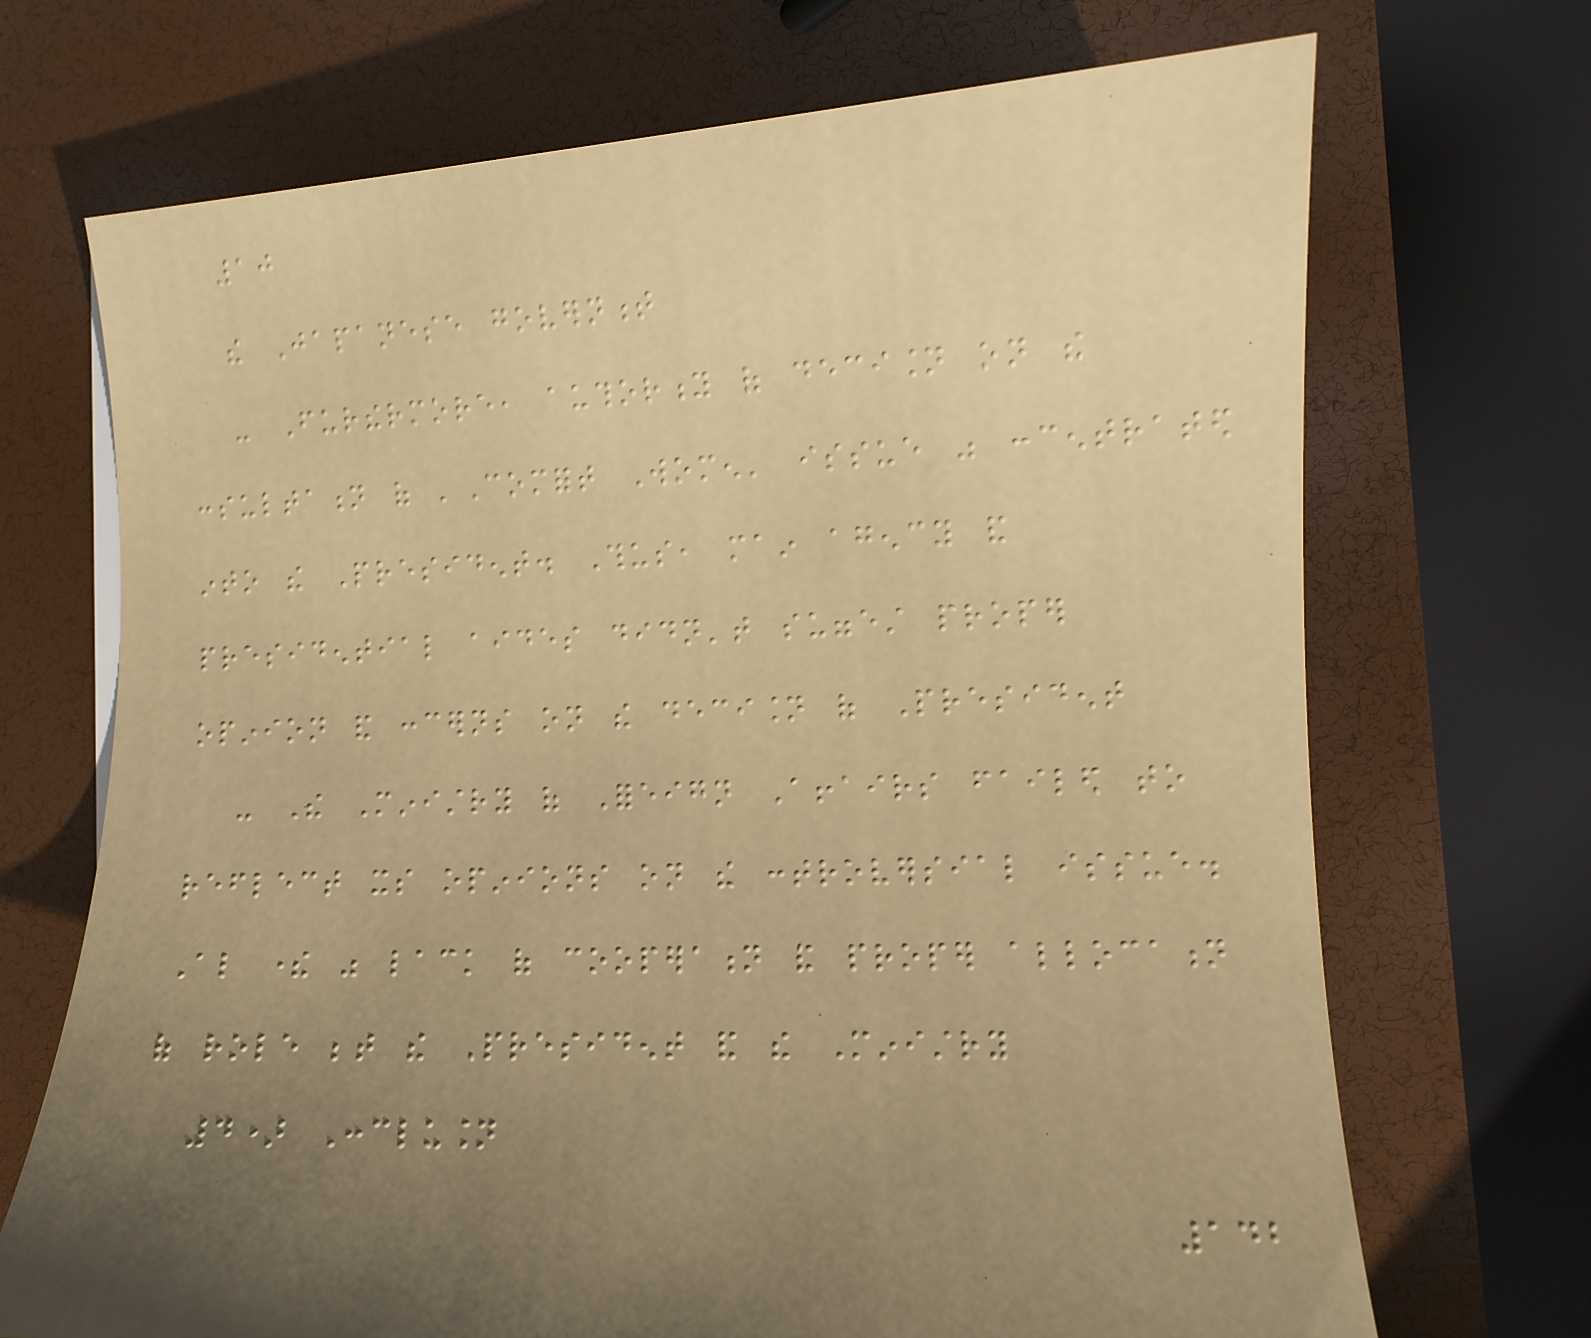10
the Japanese government
- Furthermore, authority of decision on the
consultation of 'Comfort Women' issue was concentrated
into the President. Thus, main agency and
presidential aides didn't suggest proper
opinion and concerns on the decision of President
- The Ministry of Foreign Affairs failed to
reflect its opinions on the controversial issue.
Also there was lack of cooperation and proper allocation
of role between the President and the Ministry
4) Conclusion
142
